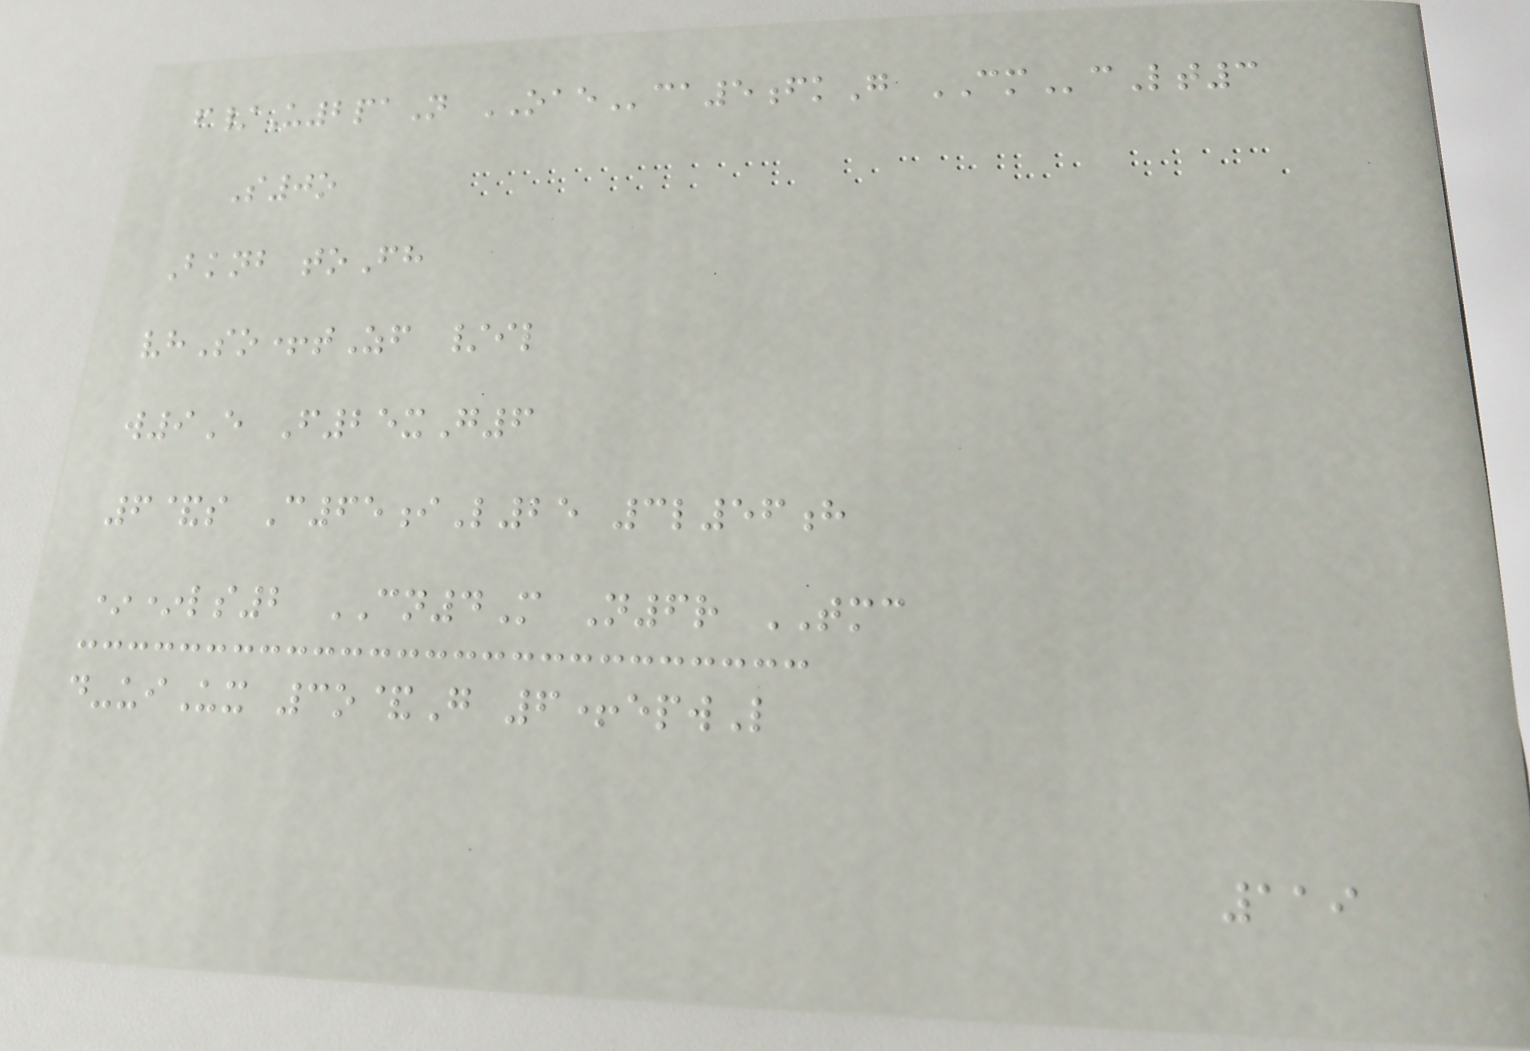f/U2paN OAEca5fkG CMcLt3
S0o
Bknb toFh
vhSo+tZf /il
w9E F25xG6
6&s C65iL25 3l56h
**ls2 CN4M N6r TMC
d-uiUx 3o&G 6+epwL
119
